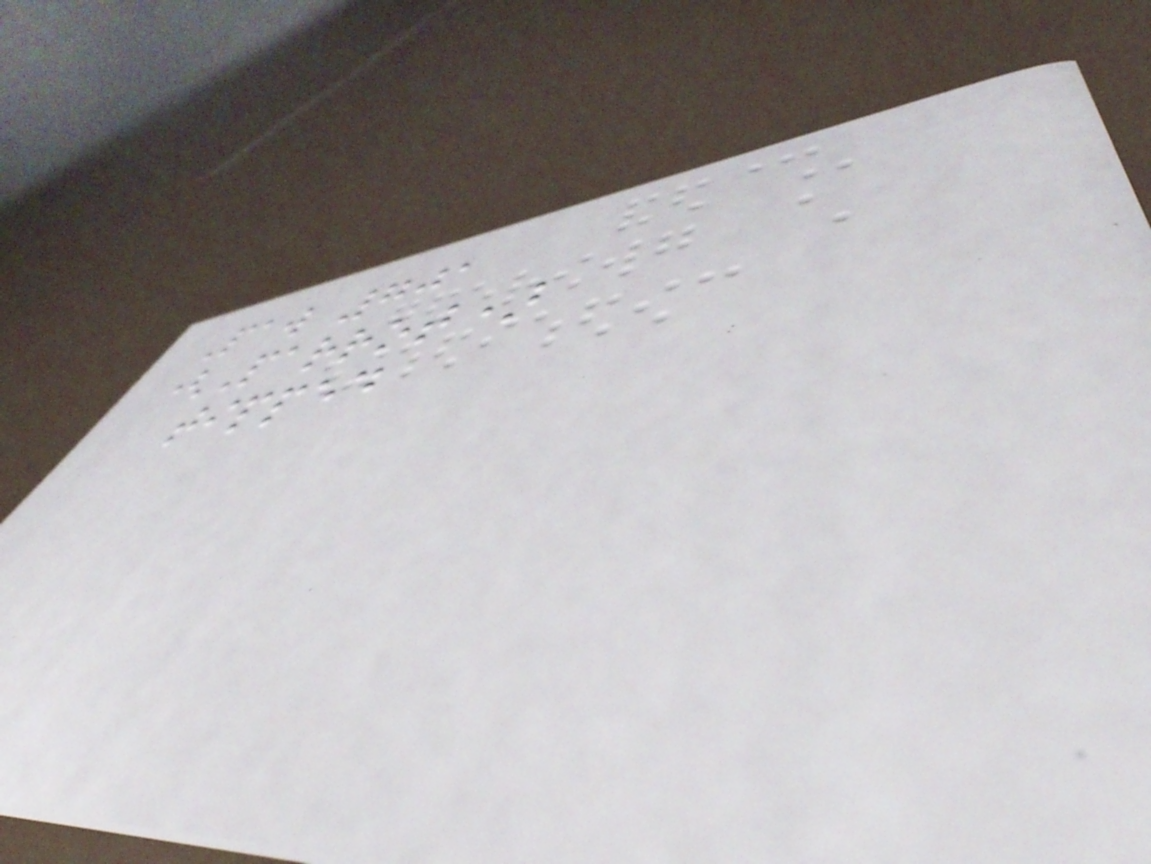Paw 701
(Parrot)
tipped
